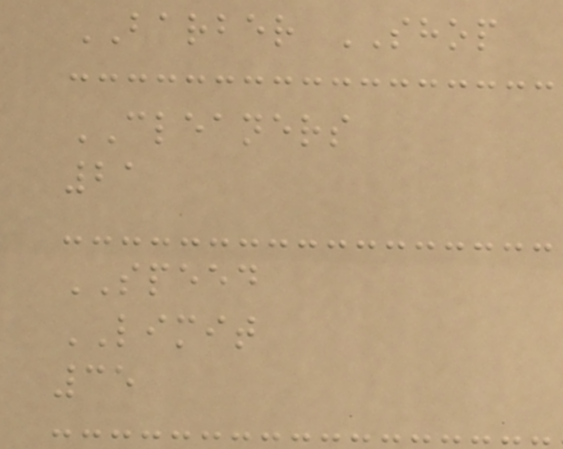BARBER SHOP
CLEANERS
21
SPEED
LIMIT
35
